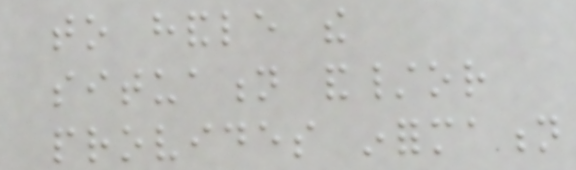to handle the
situation and/or
provides information
